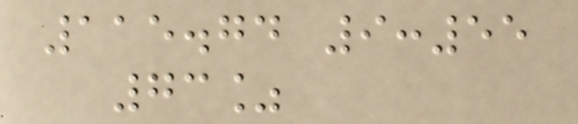115.74 9:55
73%
